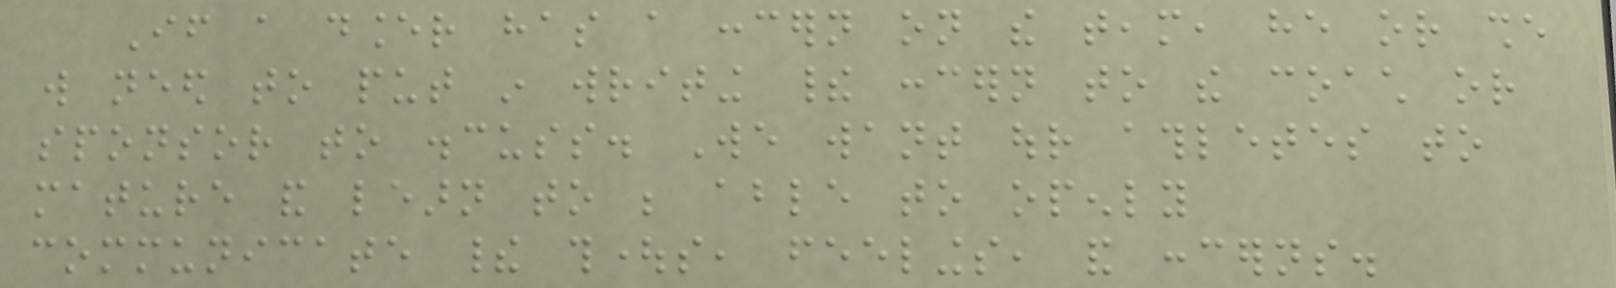If a dancer has a concern on the team, he or she
will need to put in writing their concern to the coach or
sponsor to discuss. We want our athletes to
mature and learn to be able to openly
communicate their thoughts, feelings, and concerns.
